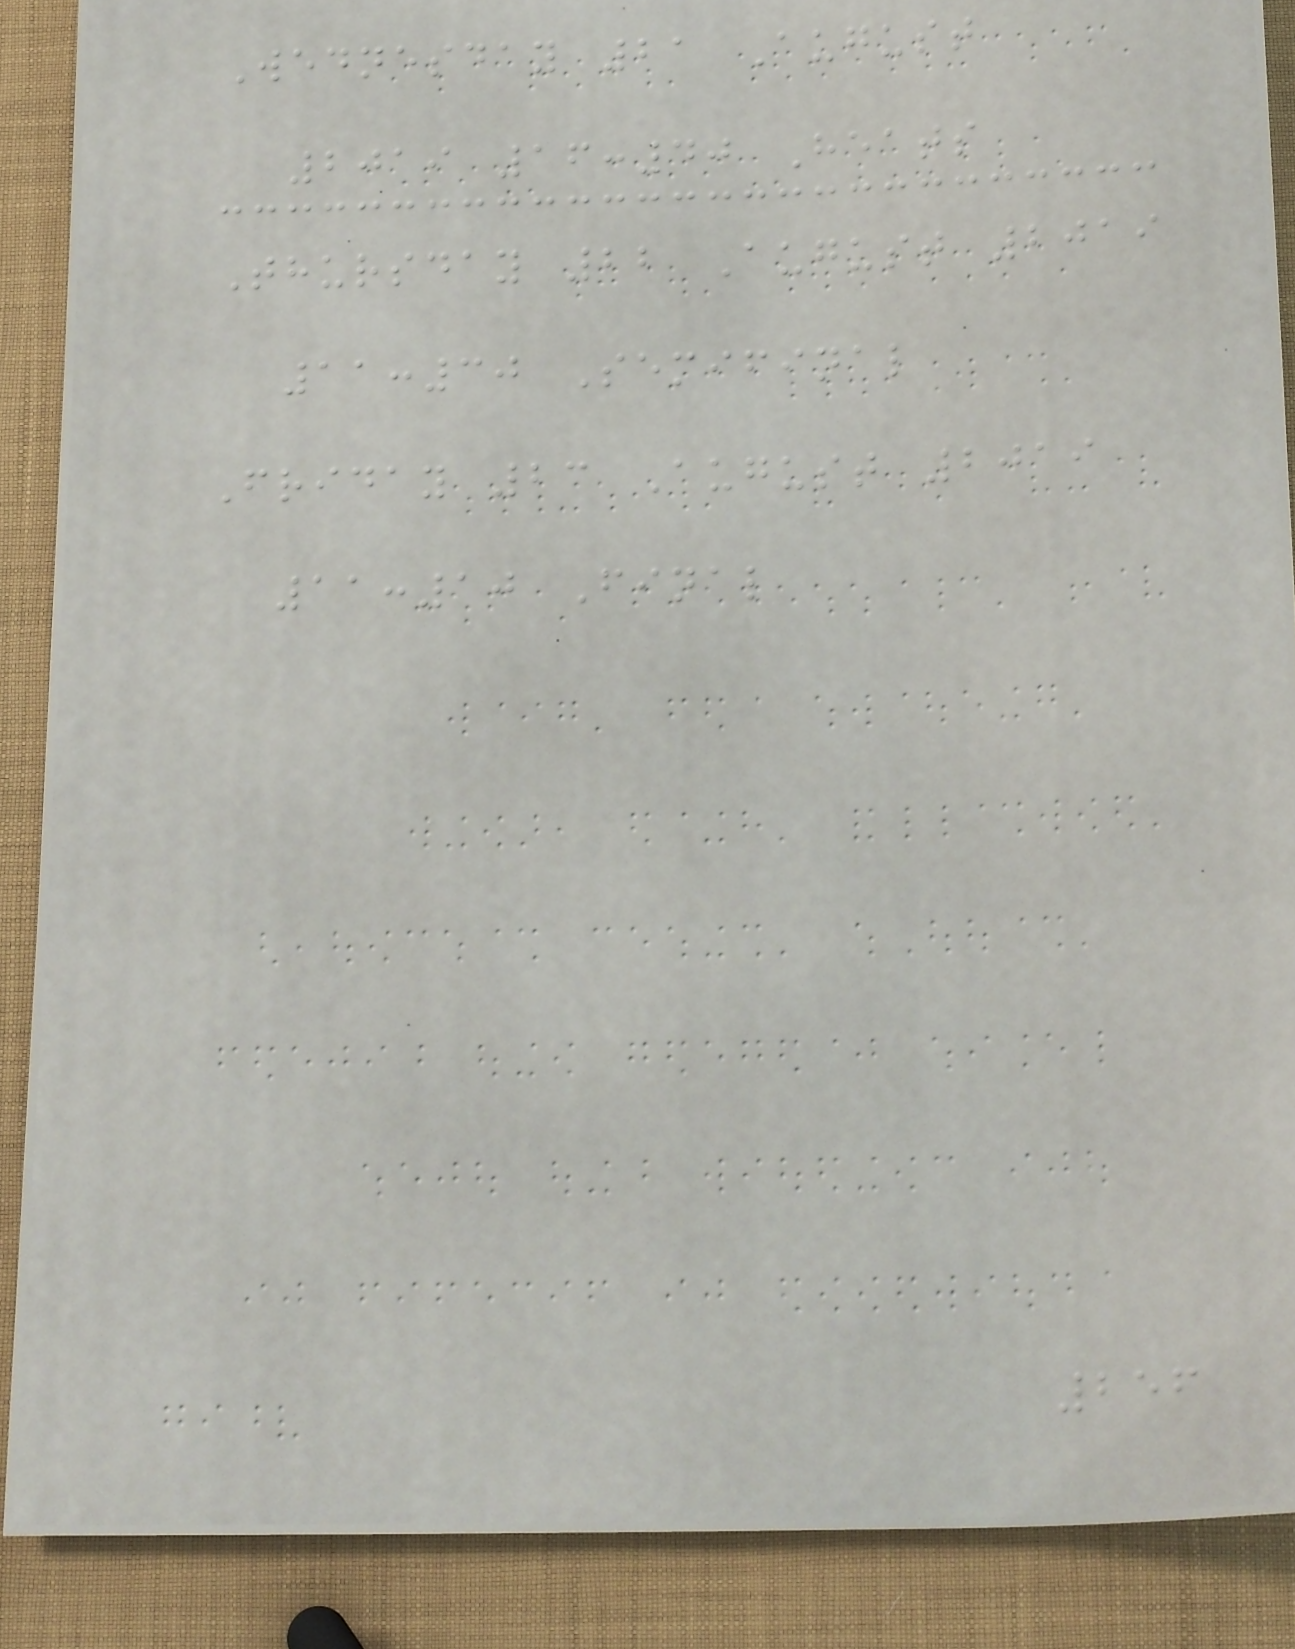Wednesday 21 August
2019 16:40 Heats
Thursday 22 August 2019
11:30 Semifinal
Friday 23 August 2019
11:10 Final
256
